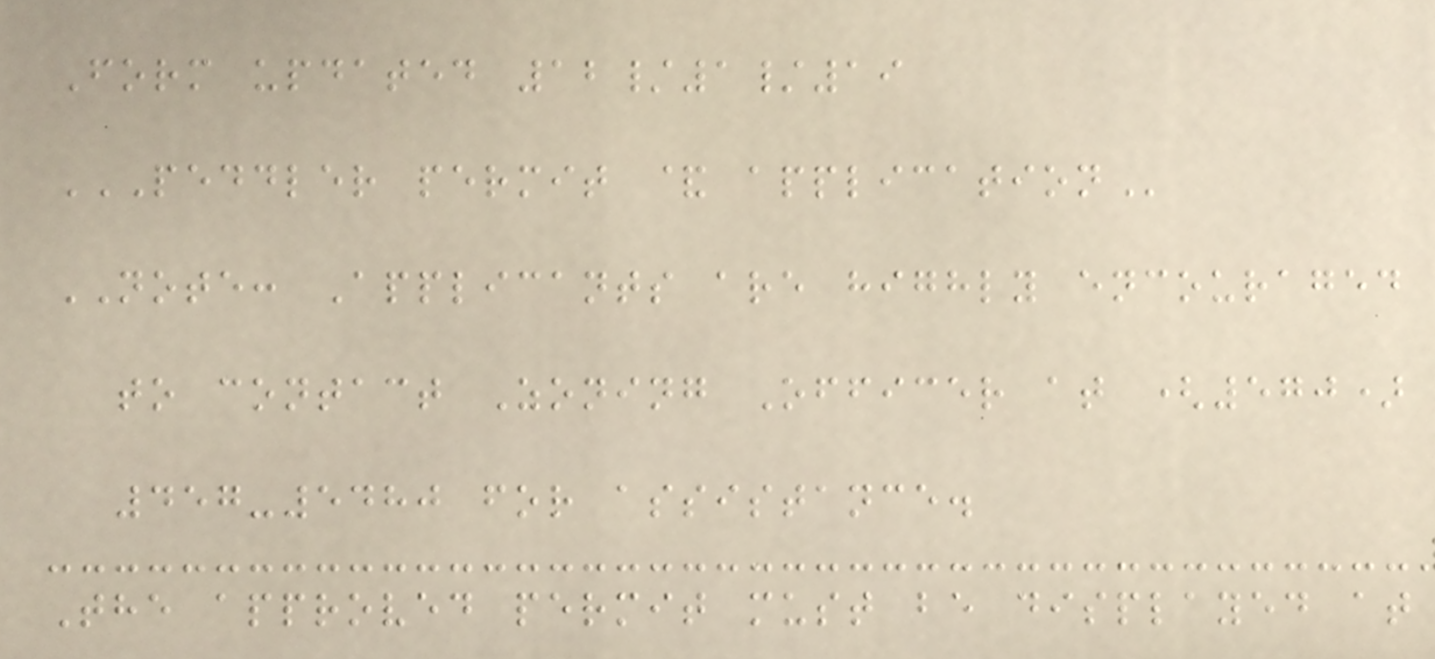Form updated 12/1/19
PEDDLER PERMIT & APPLICATION
NOTE: Applicants are highly encouraged
to contact Zoning Officer at (570)
457-5480 for assistance.
The approved permit must be displayed at
